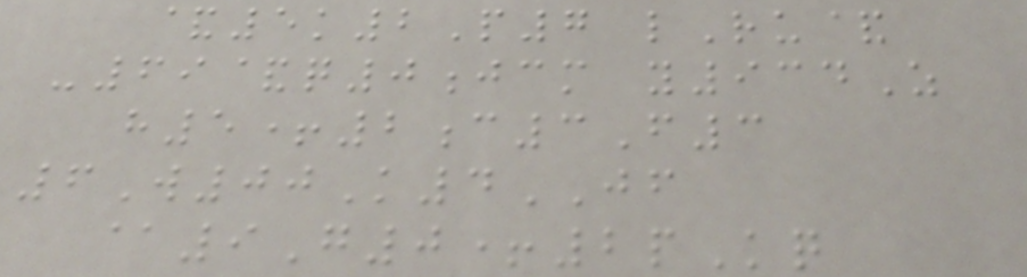&5k2P7 lRu&
-69&q0jcm y934Z
h5+2c3F3
6W00K4JF
@9G0+2pKq
